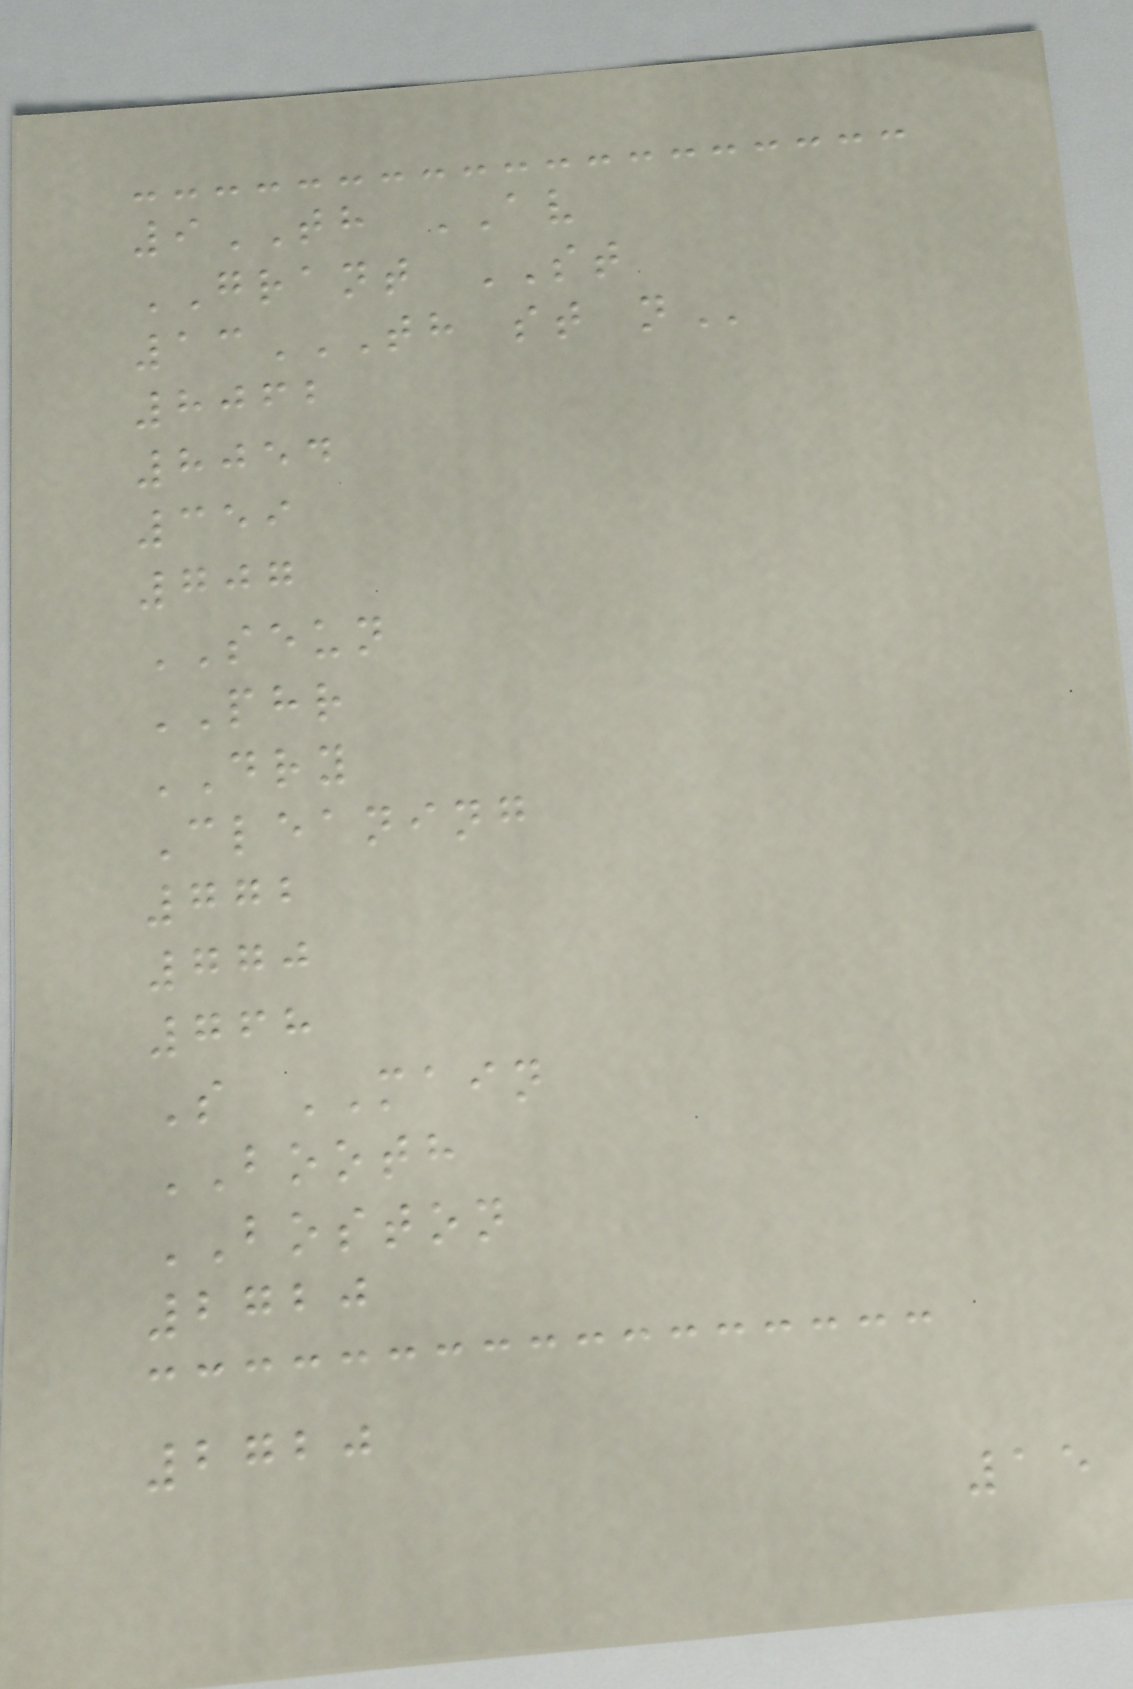9TH AV
GRANT ST
13TH ST N
8062
8054
359
707
SEUN
PHR
DRY
Cleaning
772
770
768
S MAIN
BOOTH
BOSTON
2720
2720
15
